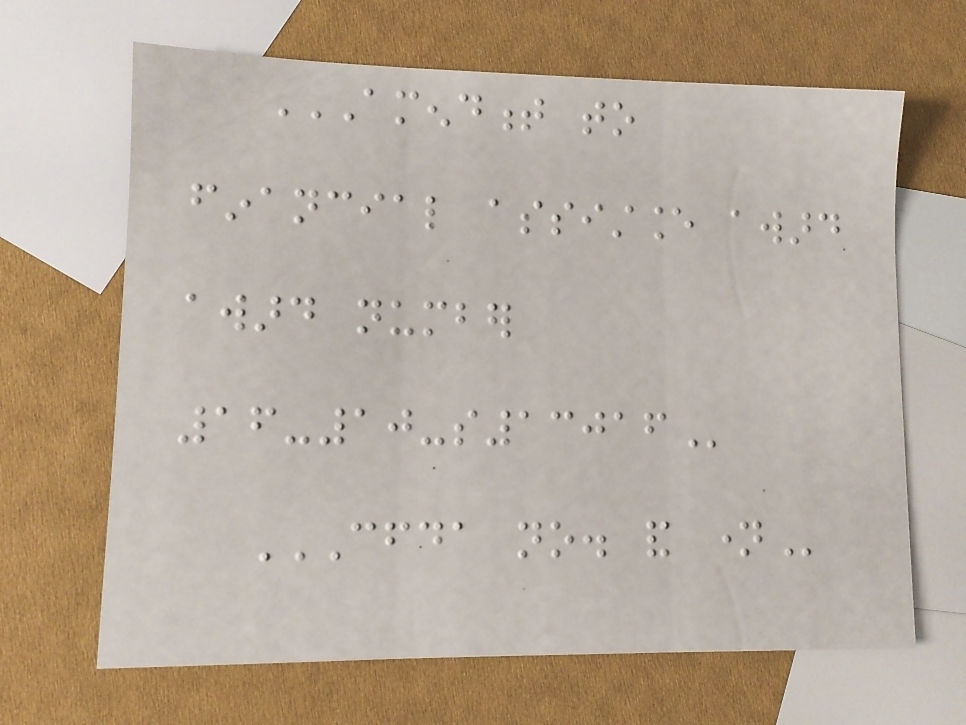AMENDMENT TO
FINANCIAL ASSISTANCE AWARD
AWARD NUMBER
16-10-S13016
CFDA NO. AND NAME
